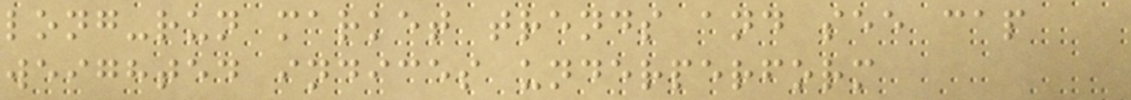long-run market trends and see cap
weighted indices underperform
